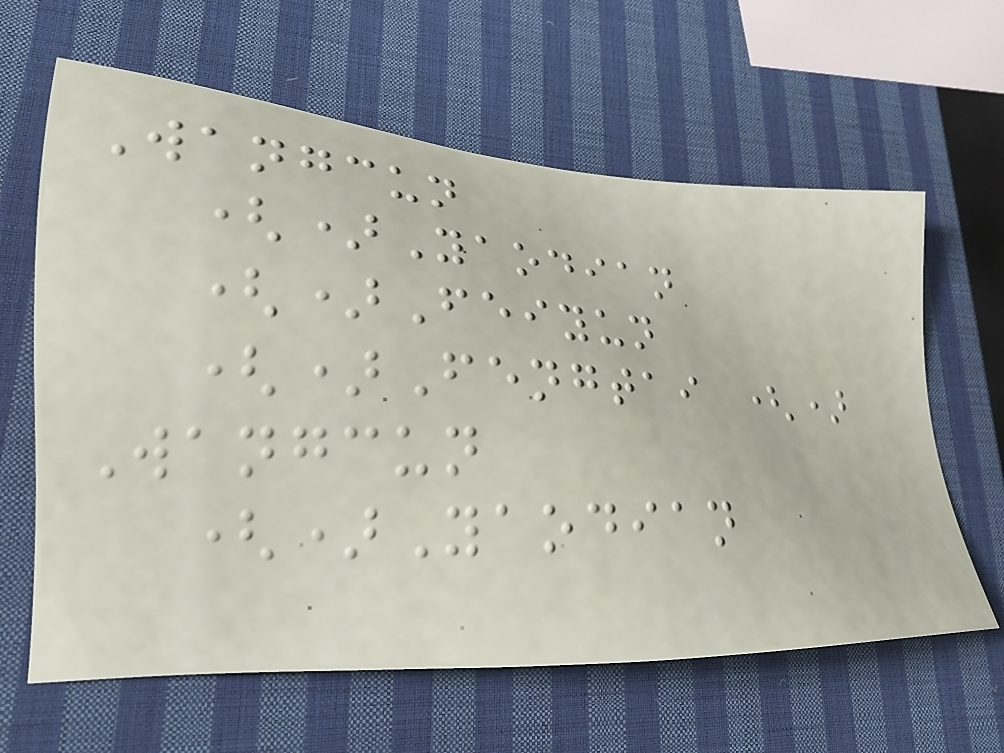Wangcun
()Yaodian
()Feiyun
()Fengtai ()
Wangcun
()Yaodian
